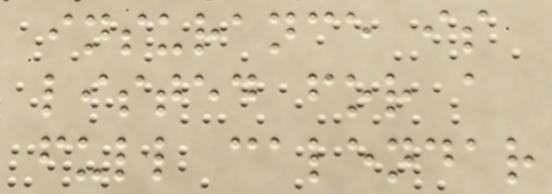insurance is
listed for a
full calendar
